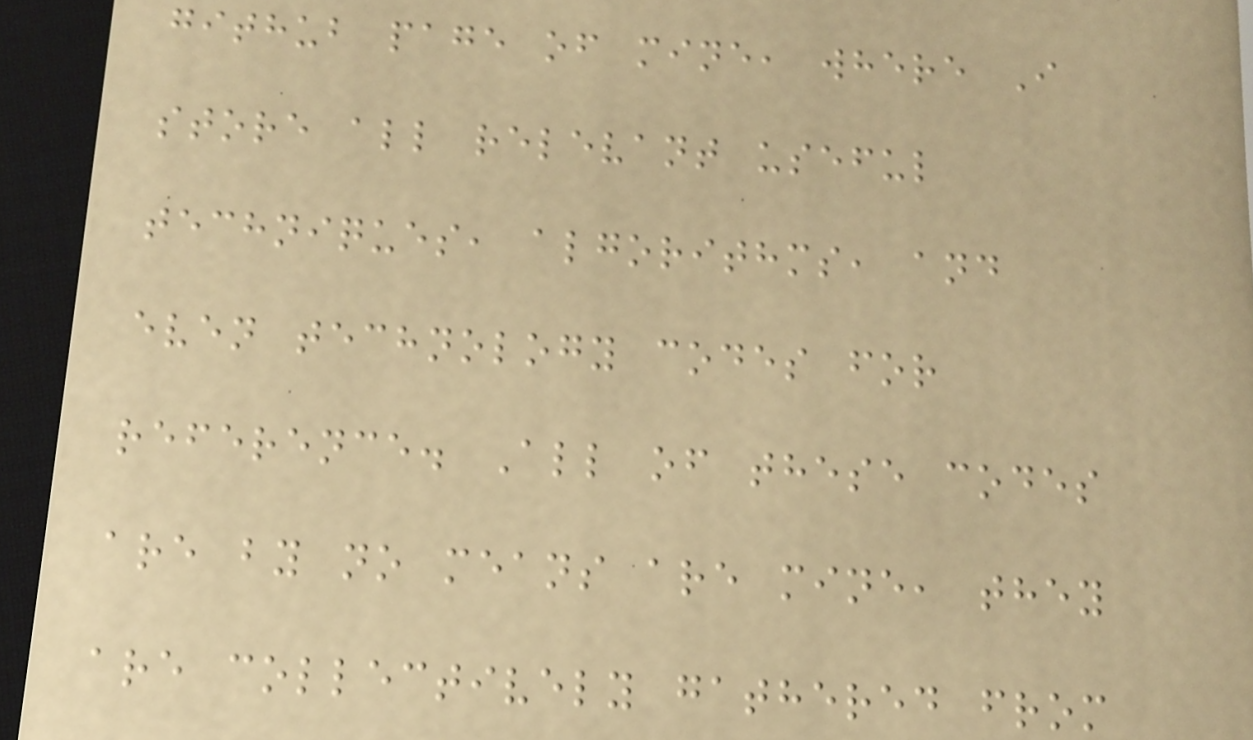github page of mine, where I
store all relevant useful
techniques, algorithms, and
even technology codes for
reference. All of these codes
are by no means are mine, they
are collectively gathered from
